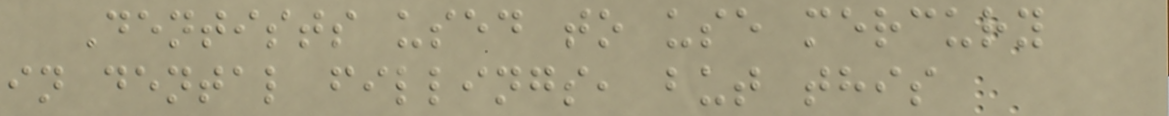Dentists used to use mercury
in dental fillings, but this
